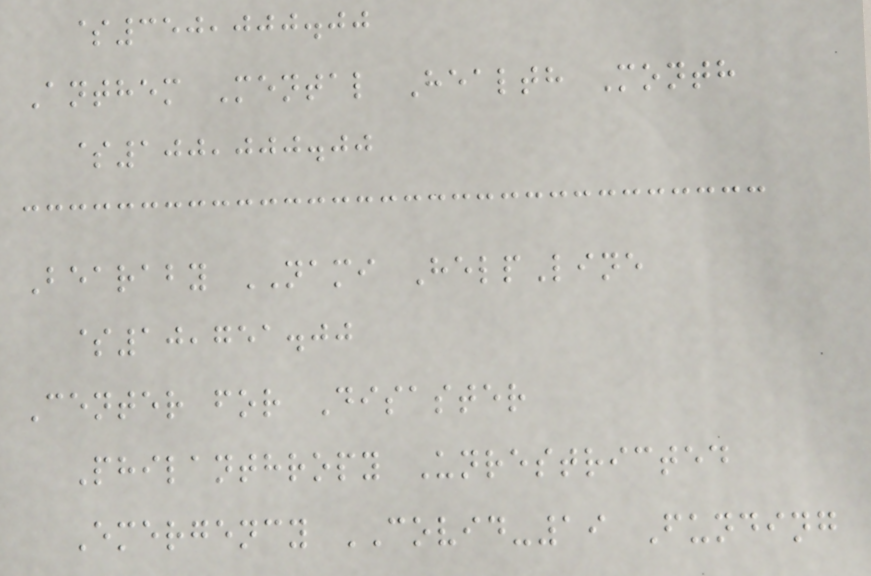$350,000.00
Anthem Mental Health Month
$100,000.00
Bearaby NAMI HelpLine
$10,751.00
Center for Disaster
Philanthropy Unrestricted
Emergency COVID-19 Funding
